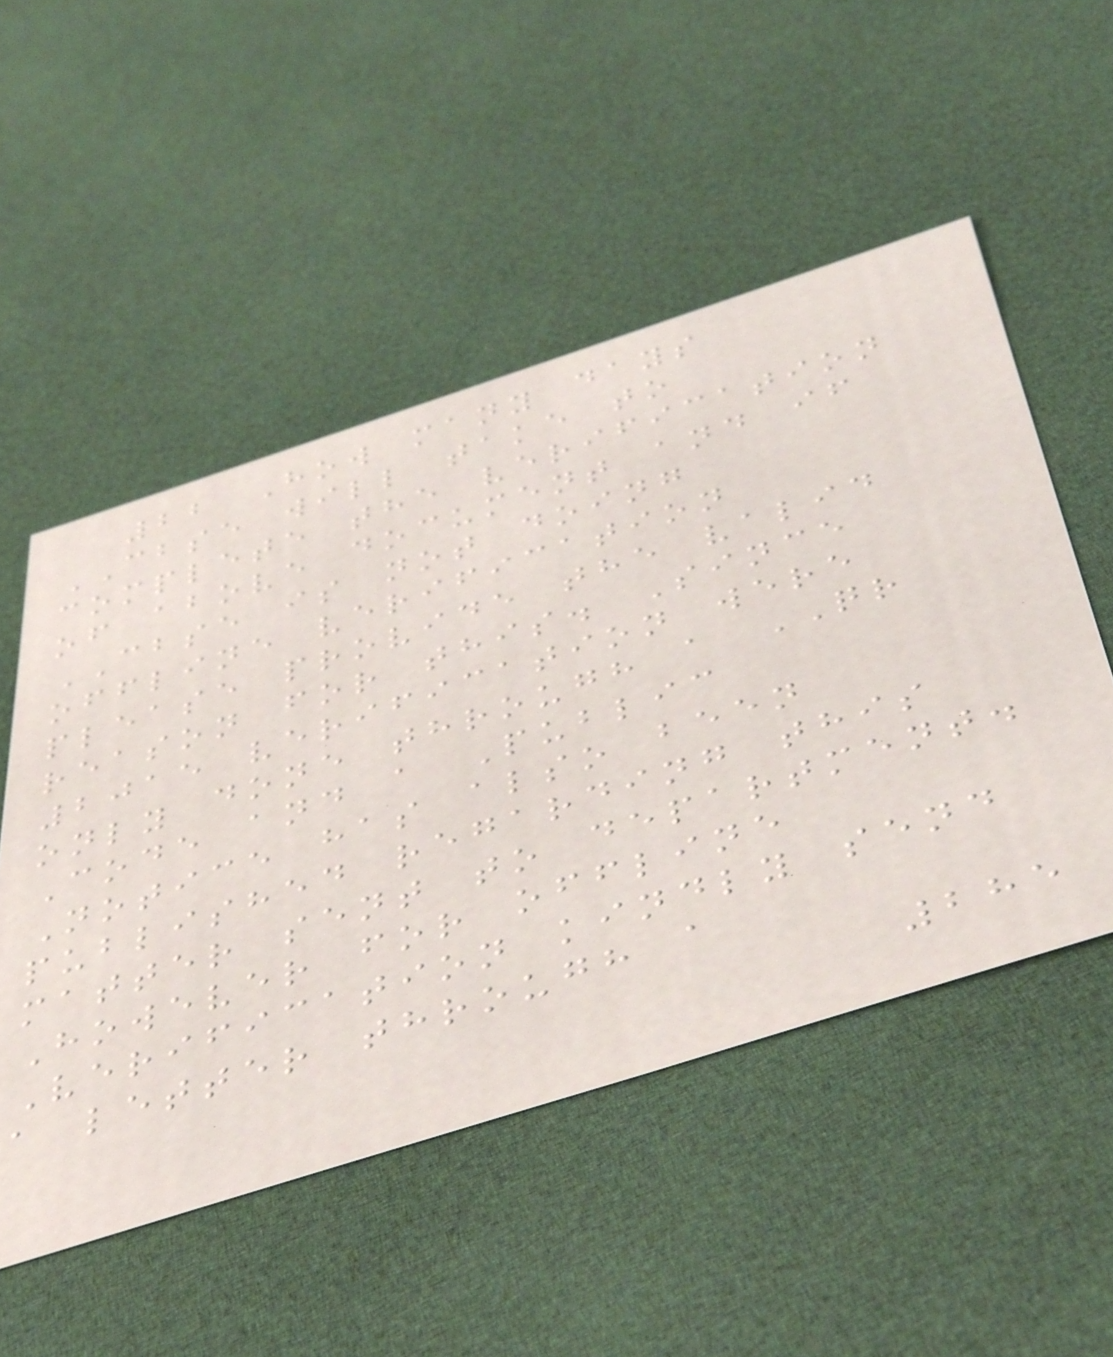22 How many days
CBSE will take to
complete the verification
of above document and if
CBSE is not doing
offline verification
please provide the valid
reason for this. Since
2015 verification were
only done through a QR
Code and a Public
Notice has also been
published regarding this
matter sent to department.
However for offline
Verification kindly send
a letter through a
285
